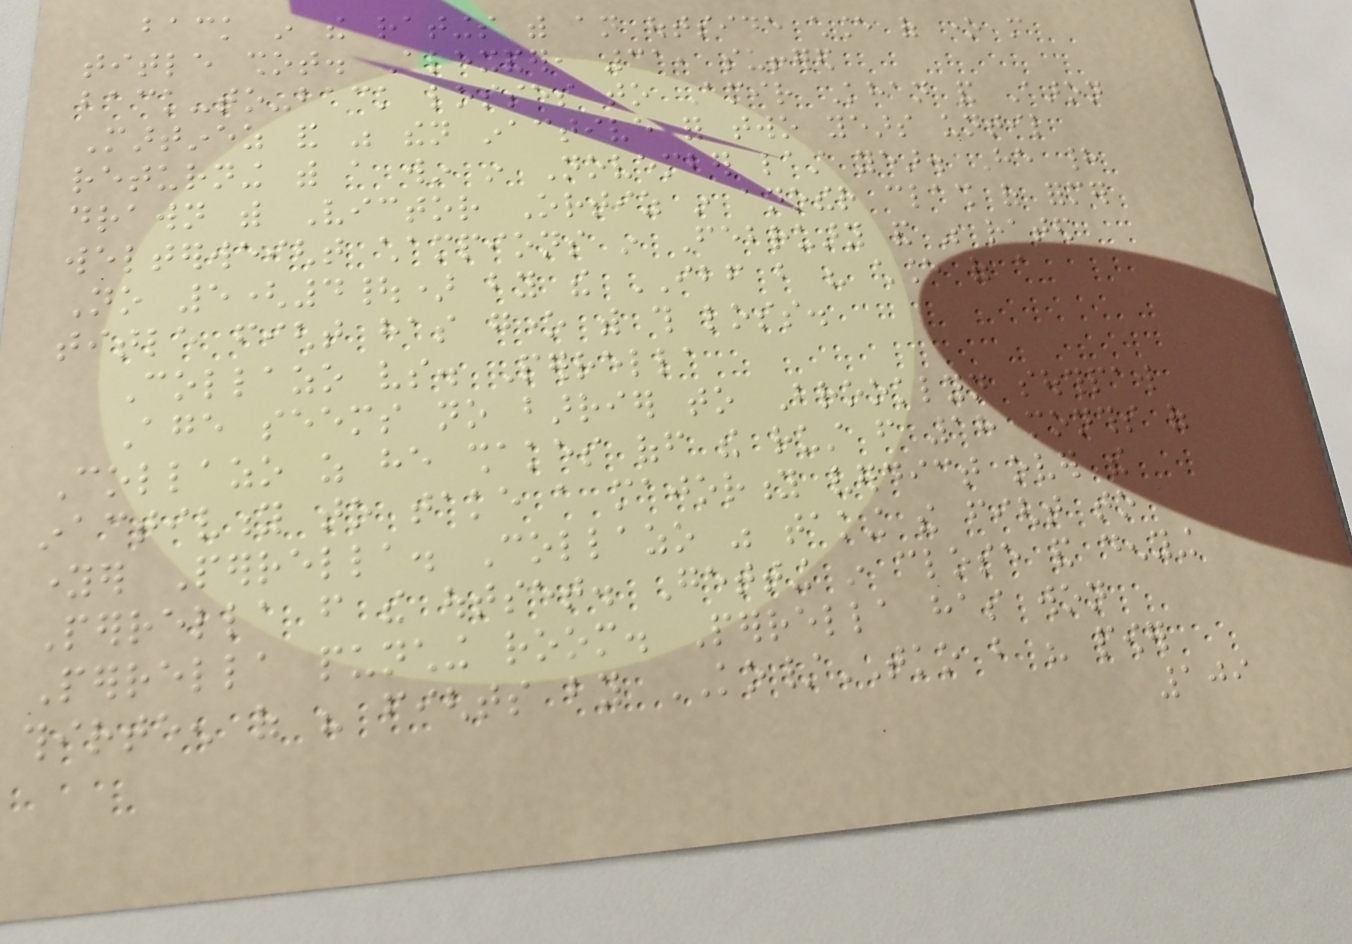back in the ratings with an outside chance of one more
title shot. Alexander, 31, suffered
back-to-back losses to Amir Khan and Aaron
Martinez and was then inactive for two years until
returning with a win in November last year. He had
drawn with Victor Ortiz in another clash of former
welterweight champions in February and was rated
No 5(4|) by the IBF but his chance of a
title fight has gone with this loss.
Collazo vs. Perrella
Age seems no barrier to Brooklyn southpaw
Collazo as he shakes off the rust from 18 months of
inactivity to take a majority verdict over the
younger Perrella. Collazo was taking the fight to
Perrella from the outset. Getting in close and denying
Perrella punching room. Perrella has won
thirteen of his fights by KO/TKO but his power
109
